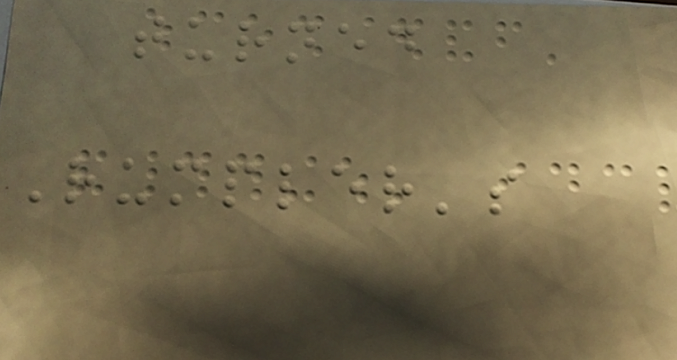turned
Rumpler's
